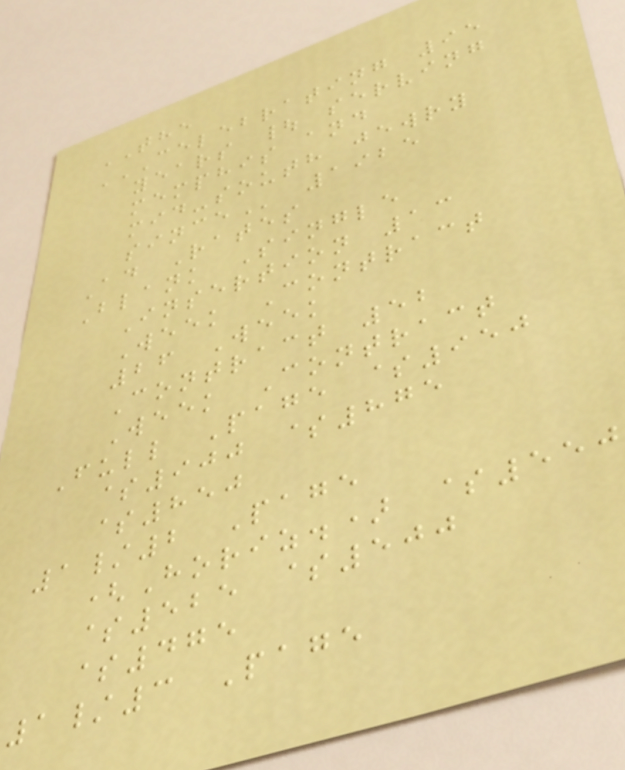THE
CELEBRATING 95
YEARS | SERVING
MEMPHIS AND
MID-SOUTH JEWRY
SINCE 1925
Ad Rates
Blank Single
Insertion 13
Week Contract
26 Week
Contract 52
Week Contract
Full Page $950
$900 $875
$850
1/2 Page
(Horiz.) $550
$525 $500
$475
1/3 Page
